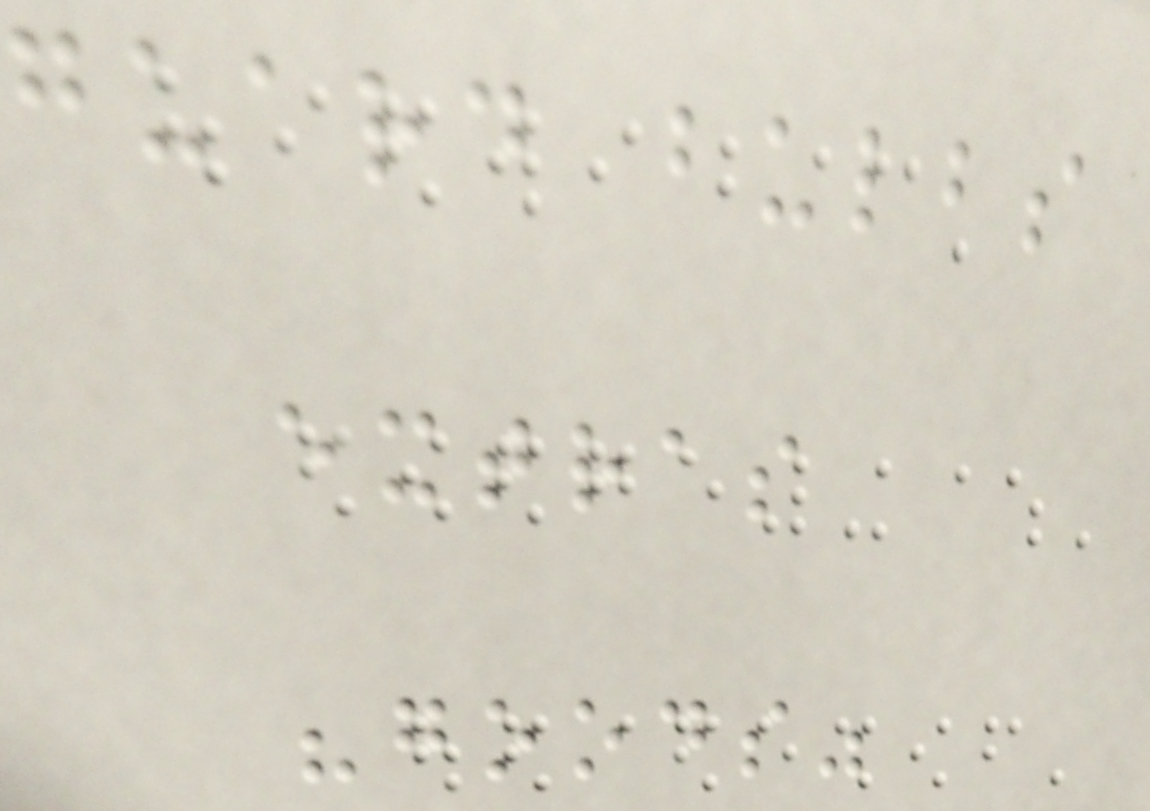guard bulbs
extras
"goods"
